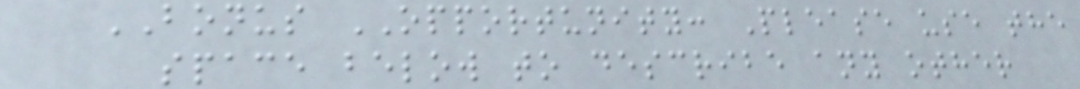BONUS OPPORTUNITY: Please use the
space below to describe any other
